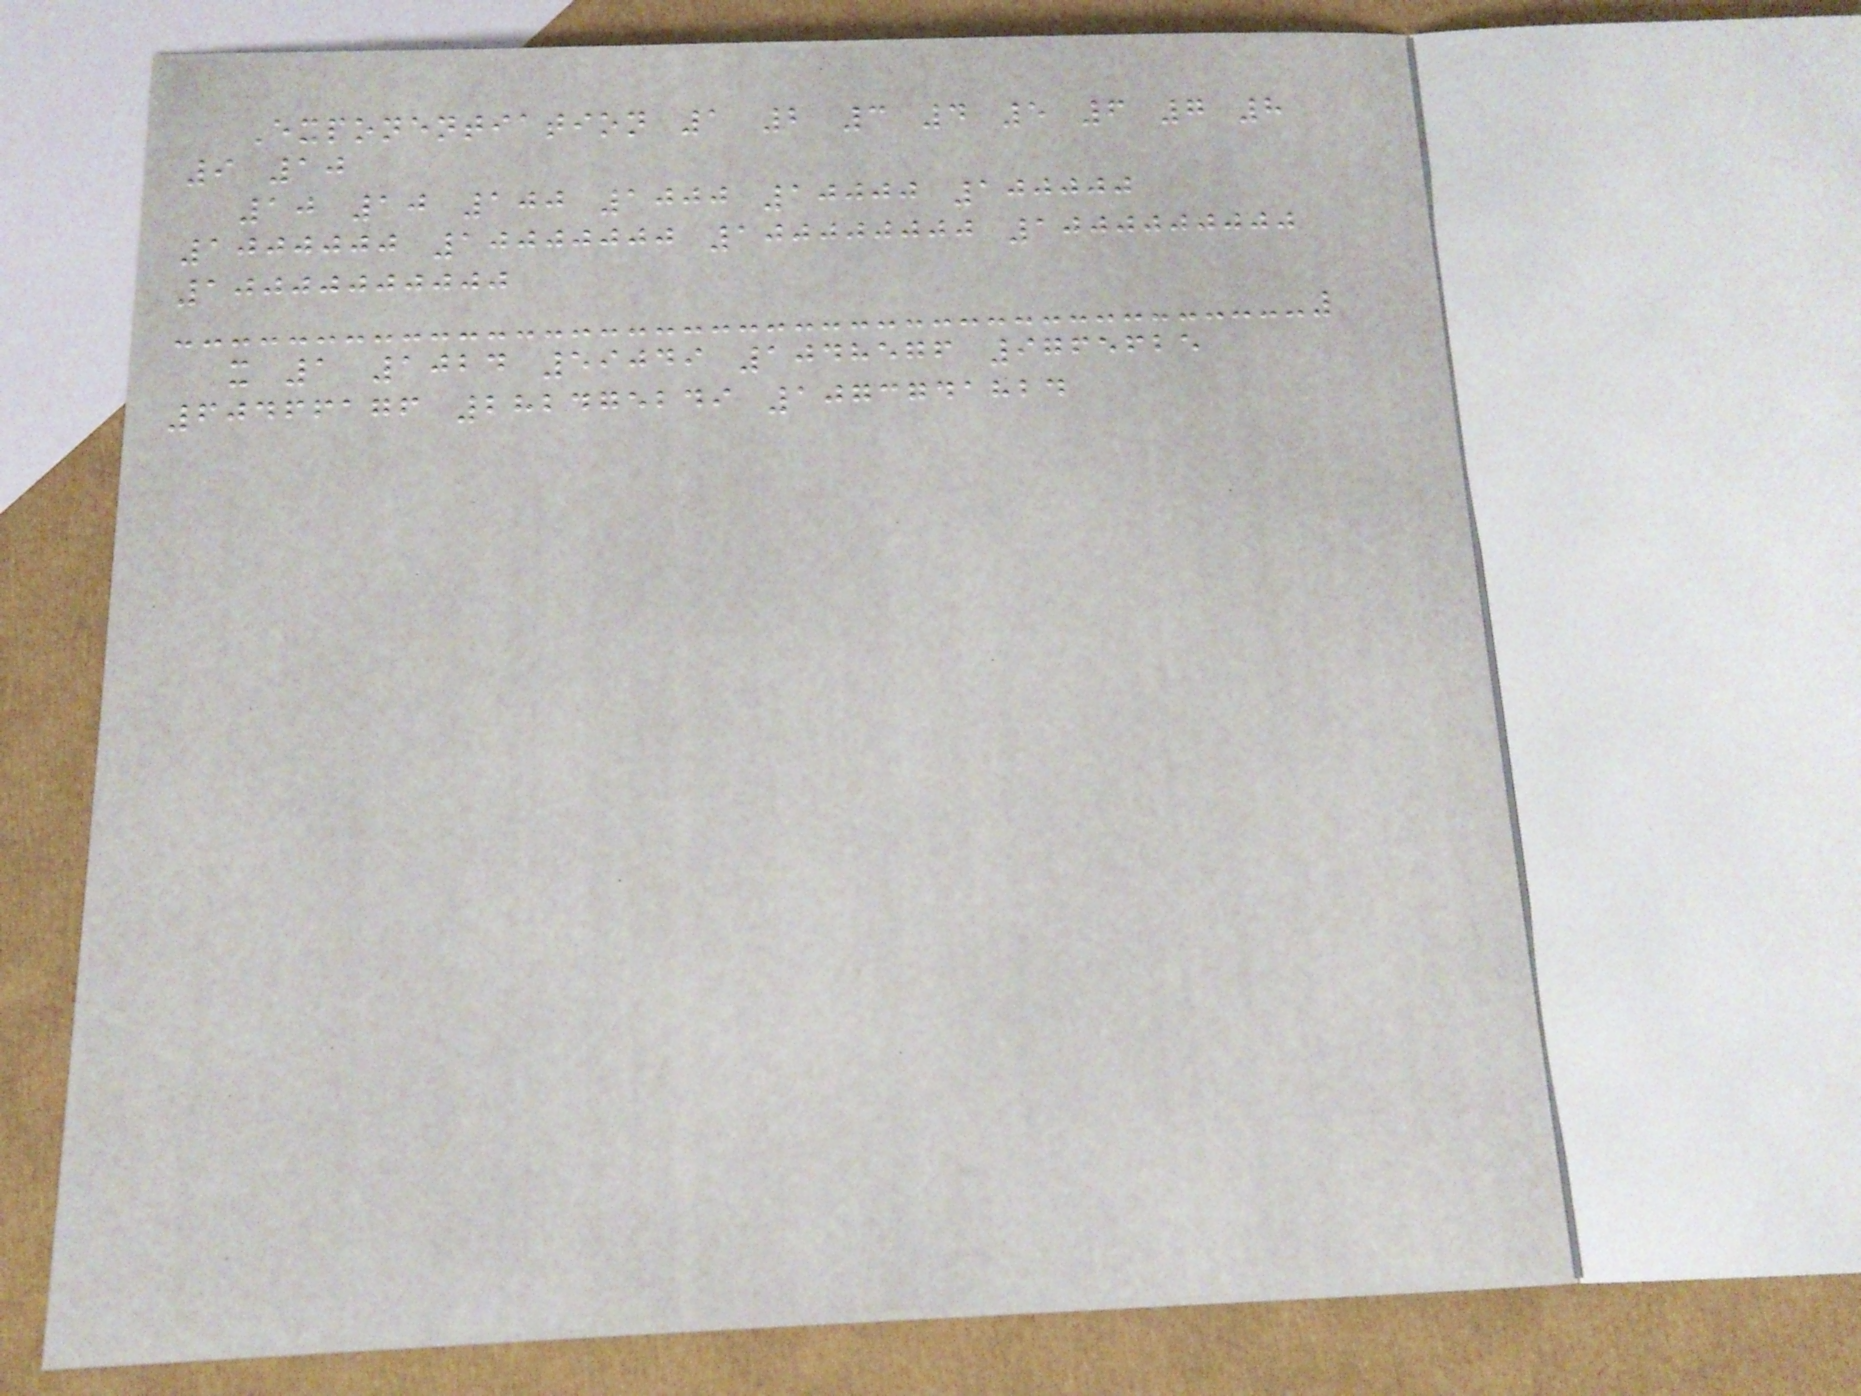Exponentiation 1 2 3 4 5 6 7 8
9 10
10 10 100 1000 10000 100000
1000000 10000000 100000000 1000000000
10000000000
x 1 1024 59049 1048576 9765625
60466176 282475249 1073741824
